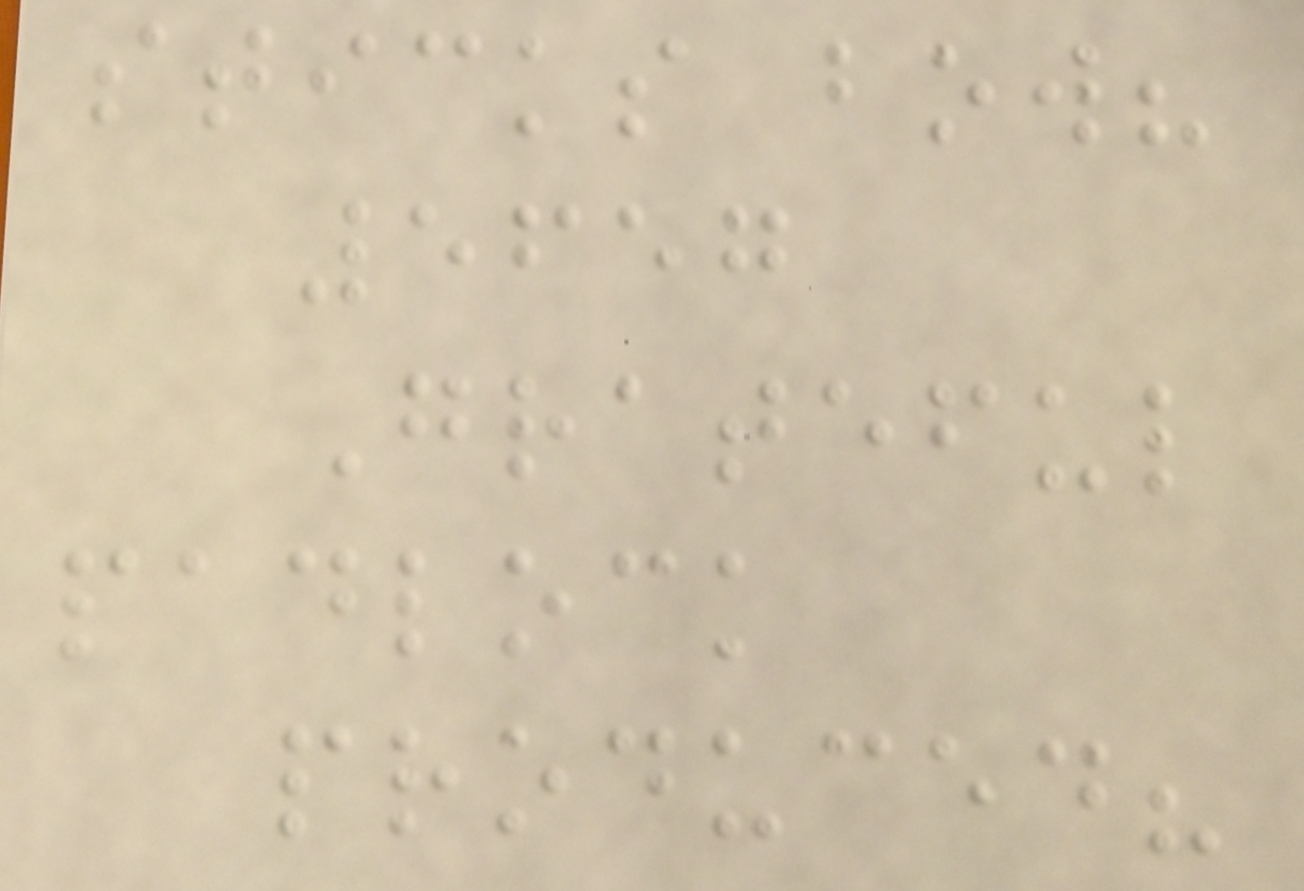sticks bow?
5657
Grateful
padlock
produced?
